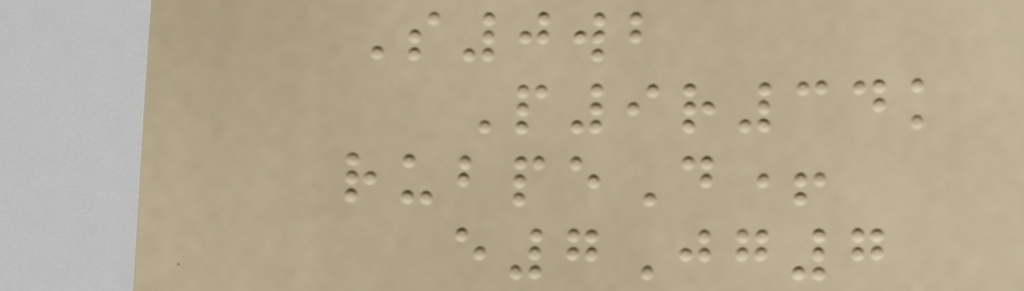S0wb
P9r34k
rubpeD+
e7Jg7
